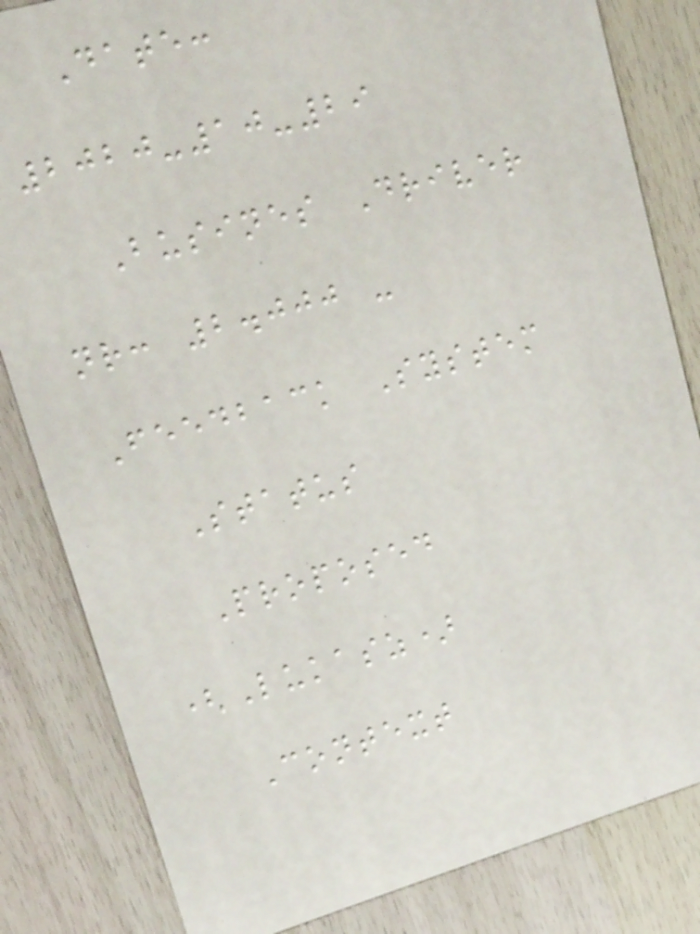Date:
2020-10-29
Busines Driver
nr: 2.000 -
Feedback System
Status
Proposed
(Lukasz)
Context
